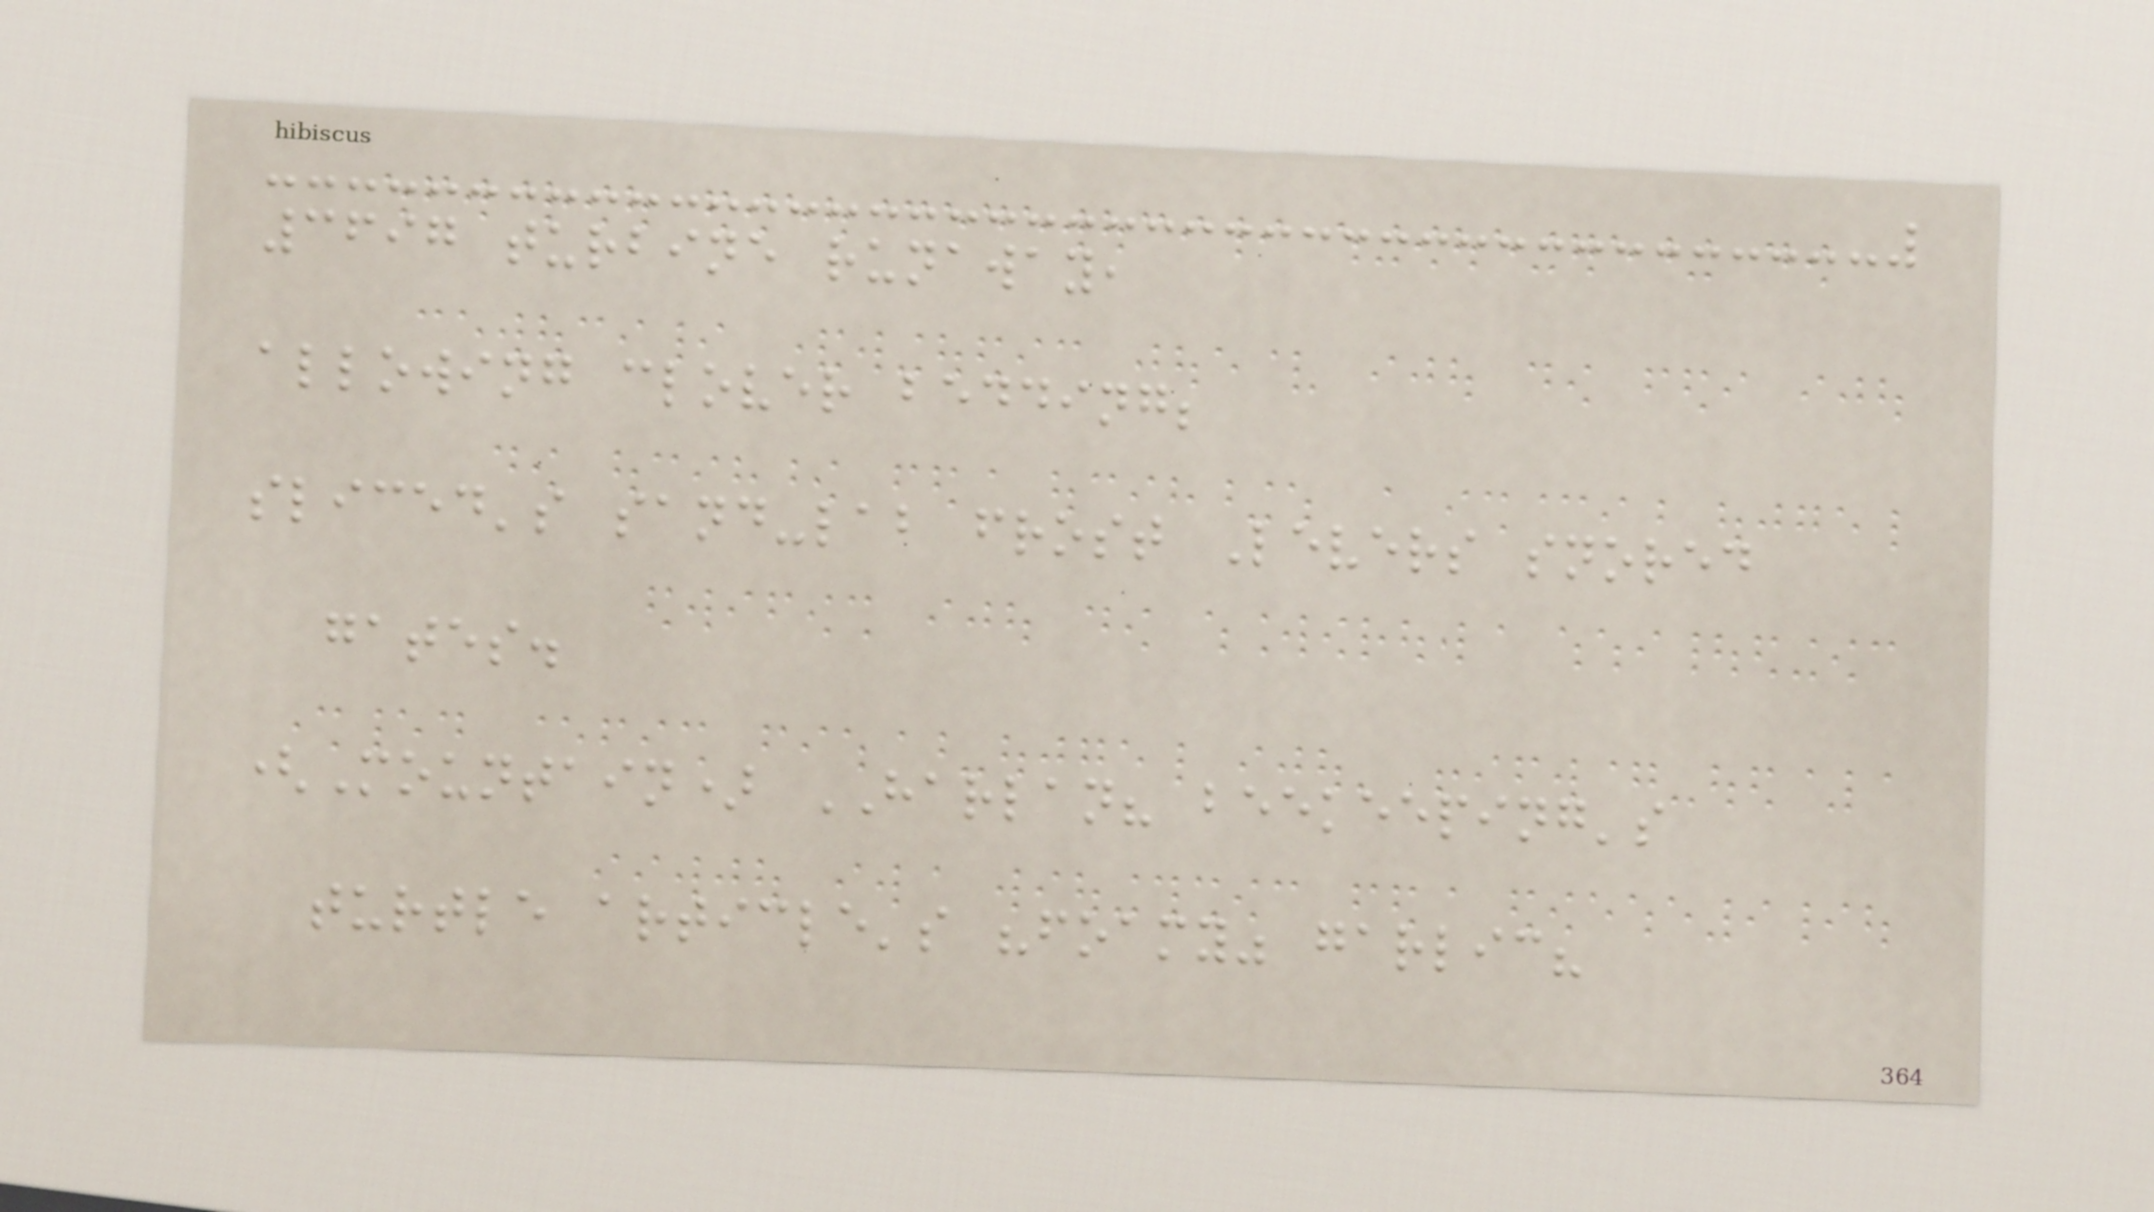3697 turbine runaway,
allowing clover bedding;
sliced's sand-lab frost Levers snored
gates.
(Mountain) HARLAN? beekeeping's
turtle article's "foamy" garlic?
